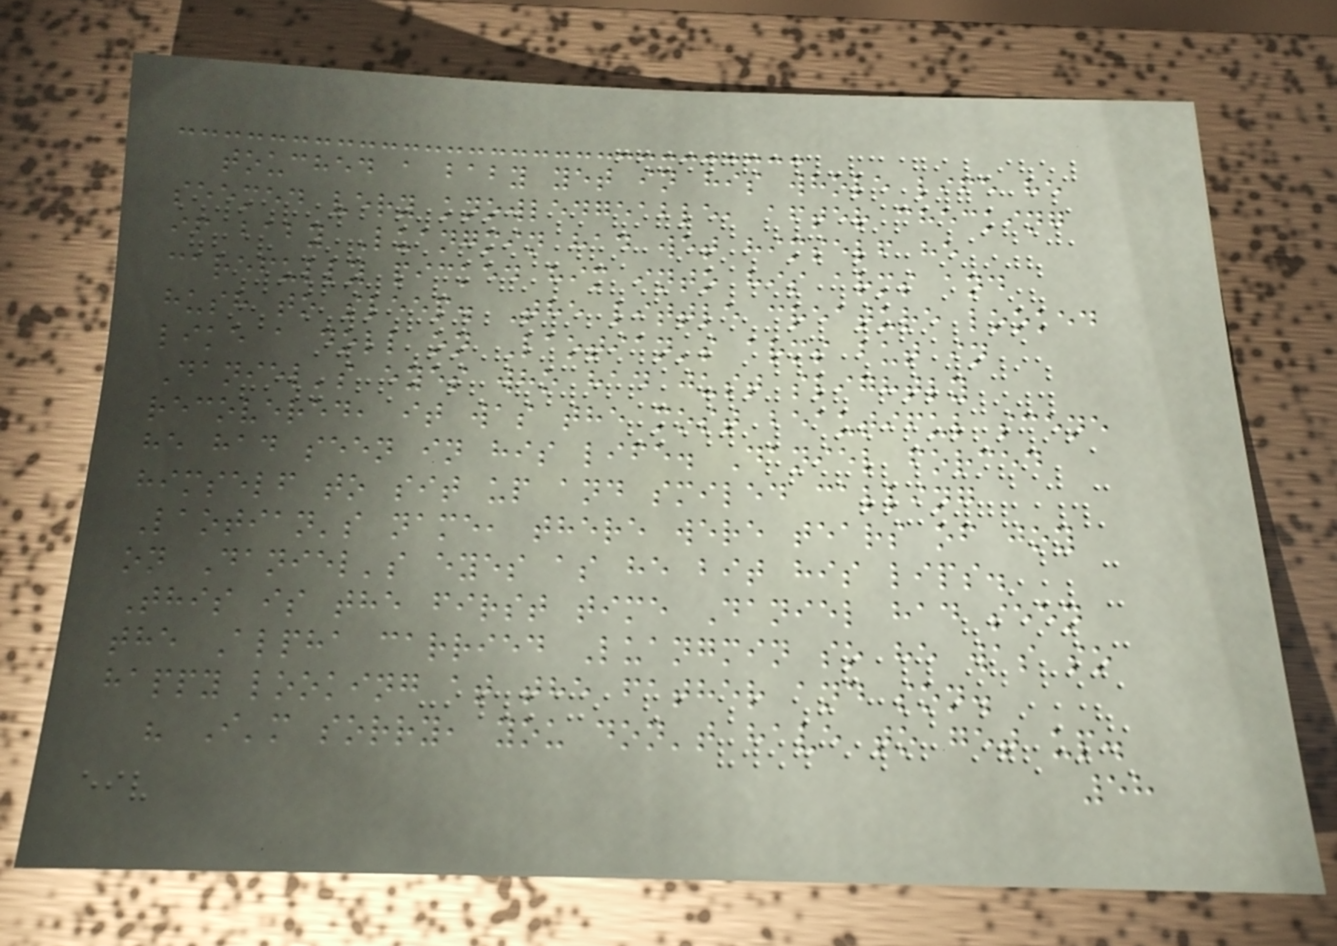touched a baby yet in his whole life he
seemed very knowledgeable, after checking
if baby Luangmin had wet himself he
carefully picked him into his arms and
hush to sleep. The little creature looked
like a doll on Laotian's arms but in
Daniel's eyes who had just slightly
recovered, it was the most beautiful scene
he had seen in his life. Daniel forced
himself to sit up and smiled calling
Laotian's name, there were tears of joy
on Daniel's eyes as he bit his lips.
This is the first time Daniel had seen
the Alpha carried Luangmin so he was so
happy looking at the father and son.
" I'm sorry, you don't have to get up.
58
